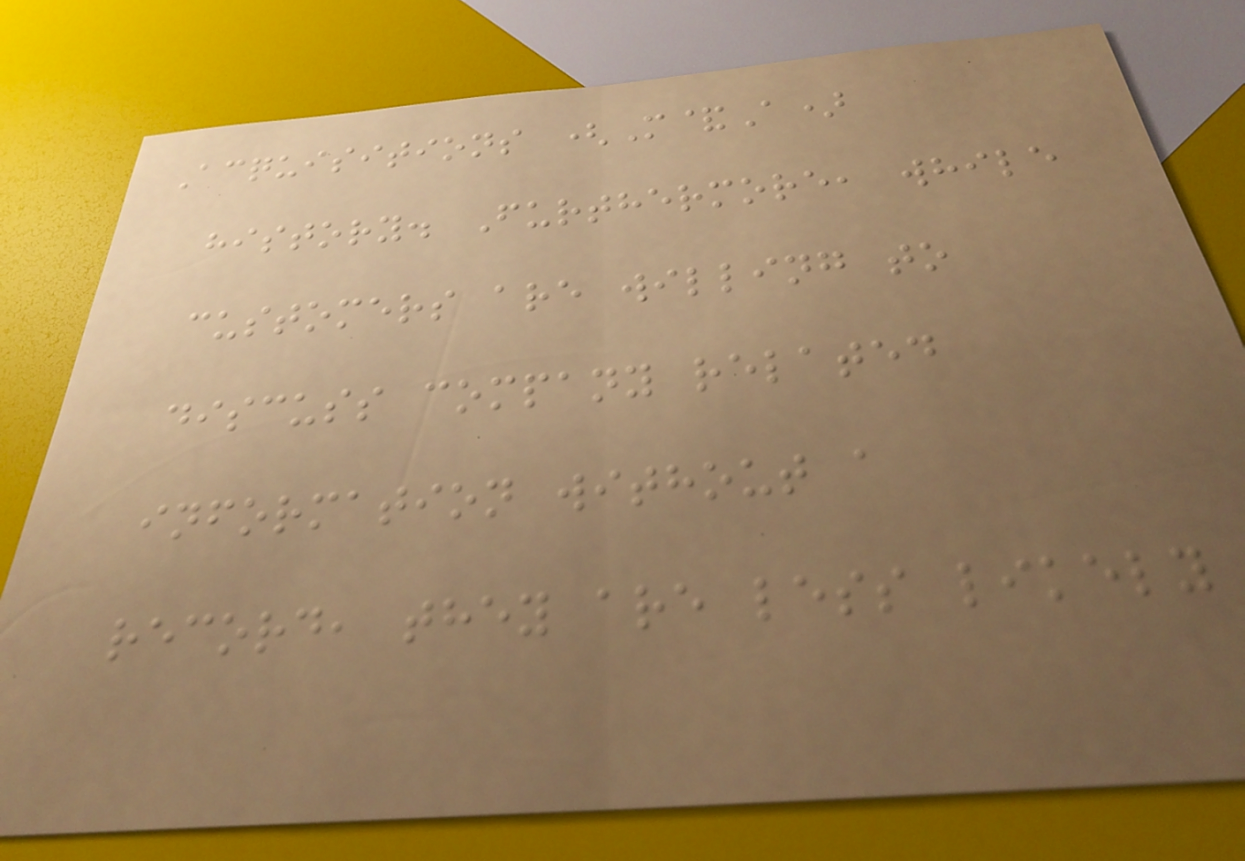Acquisitions (M&A)
history. Furthermore, while
customers are willing to
discuss company related
information without a
record, they are less likely
